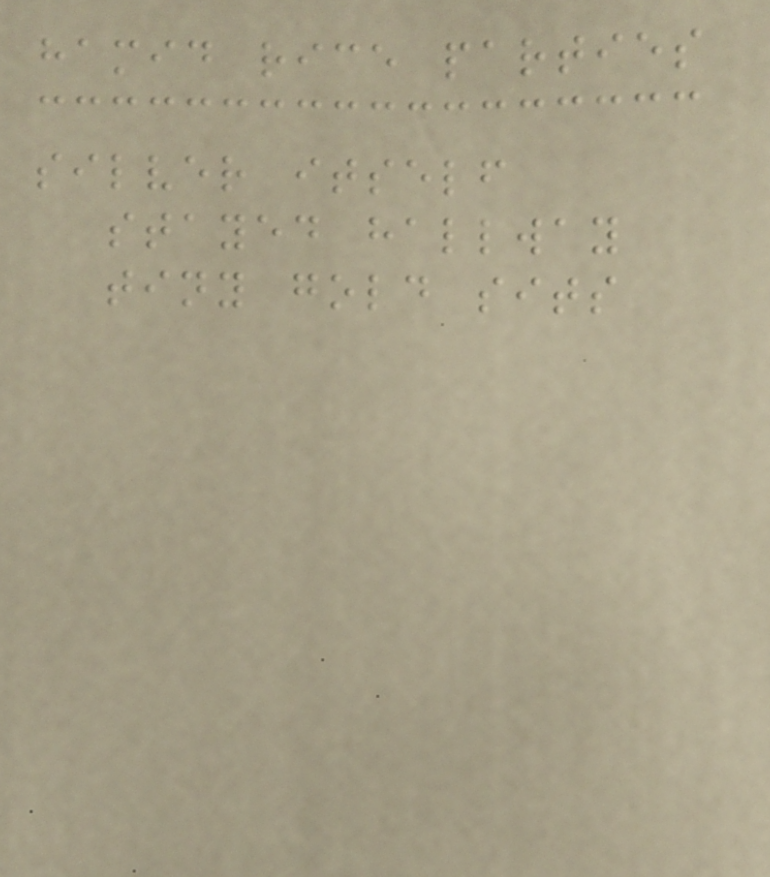hamid rice parties
silver itself
stayed hallway
tiny gold sits
